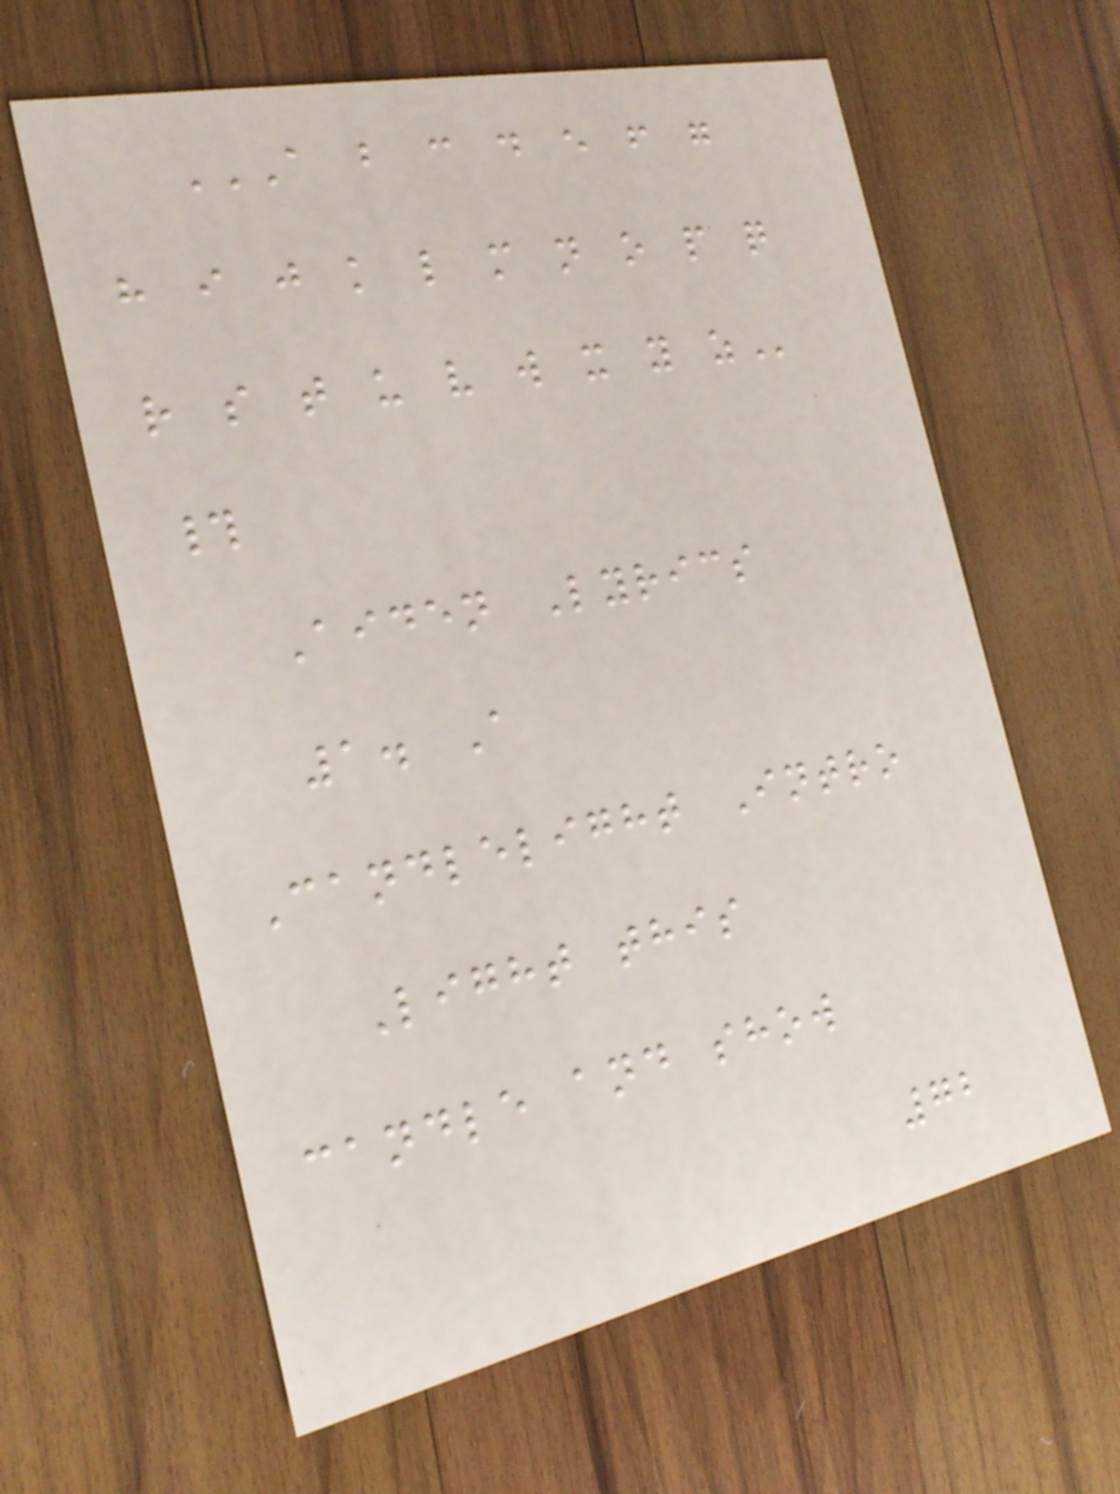A B C D E F G
H I J K L M N O P Q
R S T U V W X Y Z
#
Aiden Lyrics
1. A
Candlelight Intro
Light this
candle and show
72
